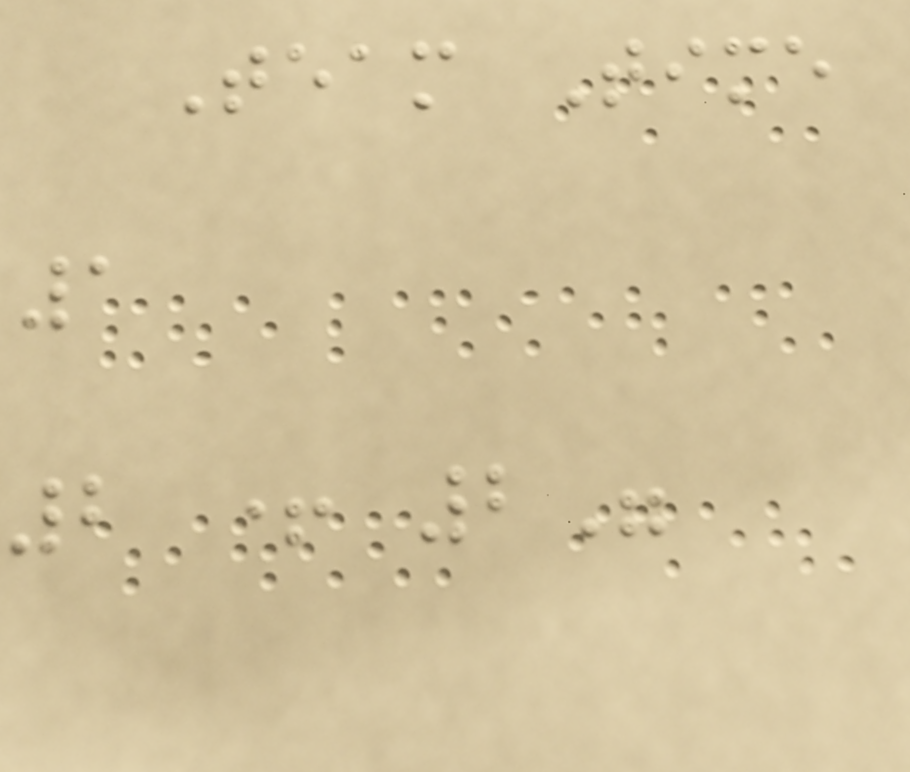Team Time
1
2 + 2"
